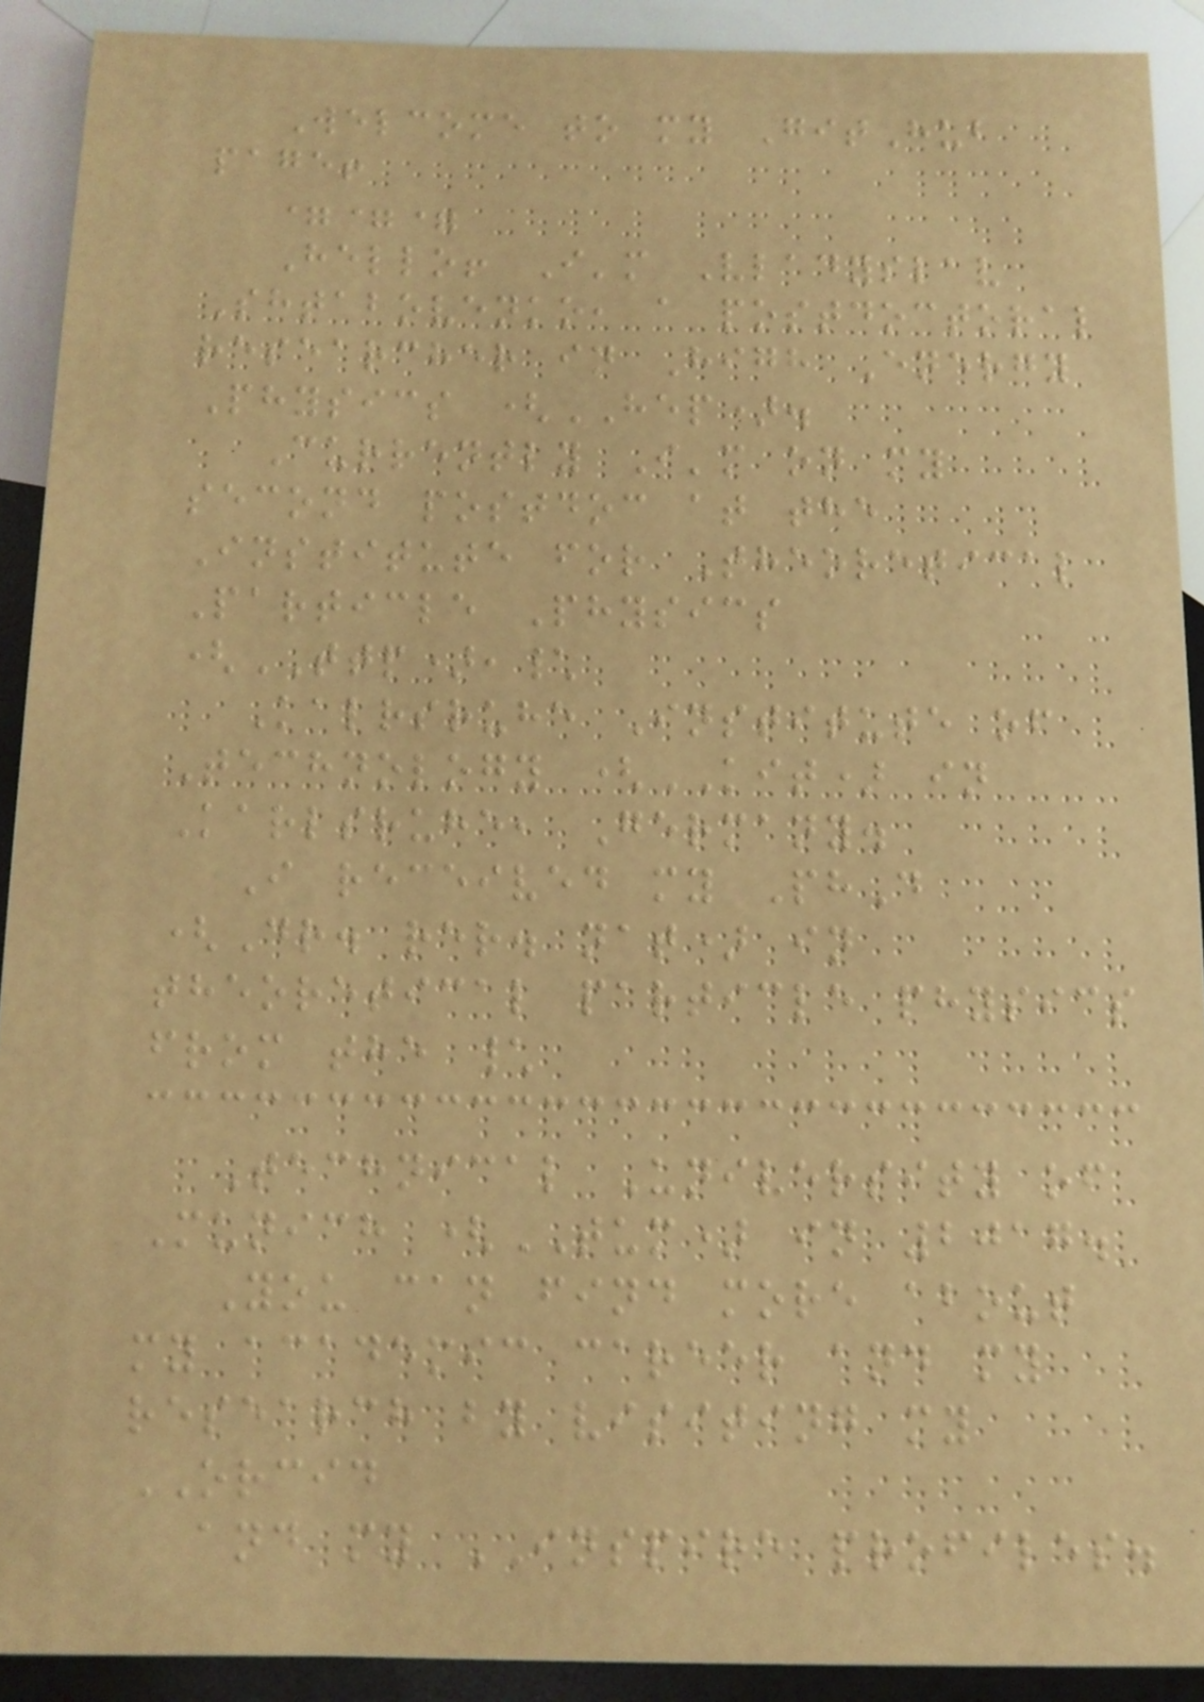Welcome to my GitHub
page!
===
Hello! I'm Vladyslav
Shtabovenko, a postdoctoral
researcher in High Energy
Physics (HEP).
Currently I'm on my
second postdoc at the
Institute for Theoretical
Particle Physics
(TTP),\
Kalrsruhe Institute of
Technology (KIT) in
Karlsruhe, Germany.
I received my PhD
(Dr. rer. nat) in
theoretical particle physics
from the \
Technical University of
Munich (TUM) in 2017.
You can find more about
my academic career and my
research by visiting my
ORCID
and my INSPIRE profiles.
